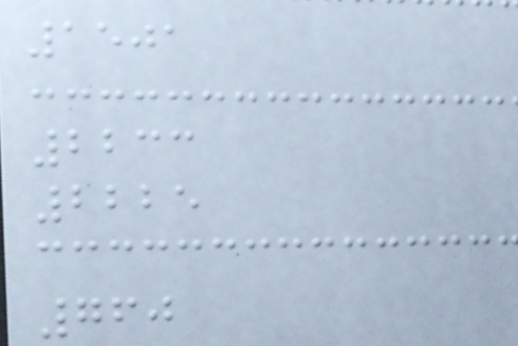1501
2233
2225
760
